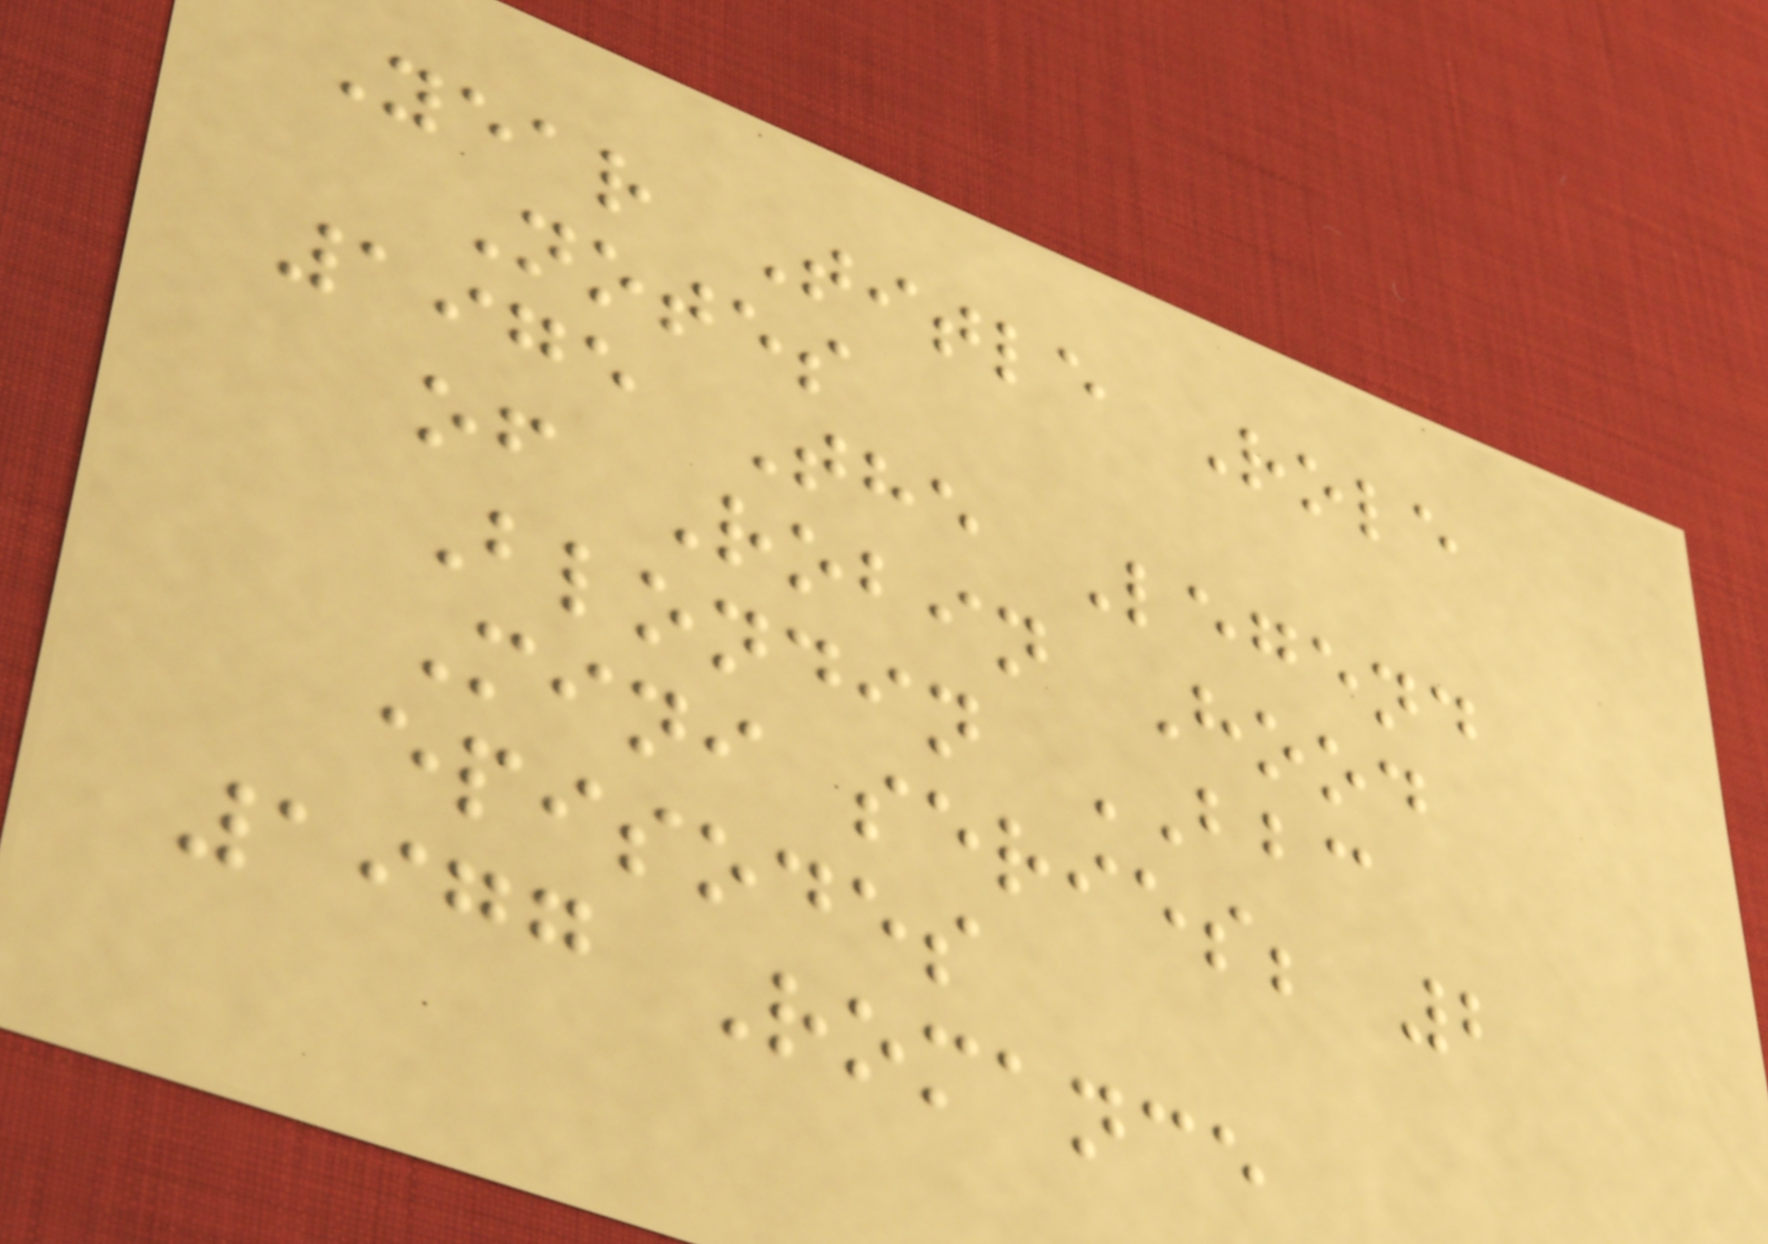Year Title Role
Notes
1975 The Legend
of Robin Hood
Blondin BBC
Mini series; 2
episodes
1977 Romance
